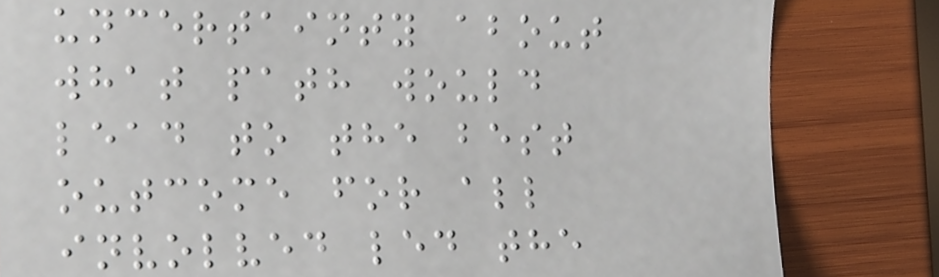uncertainty about
what path would
lead to the best
outcome for all
involved led the
